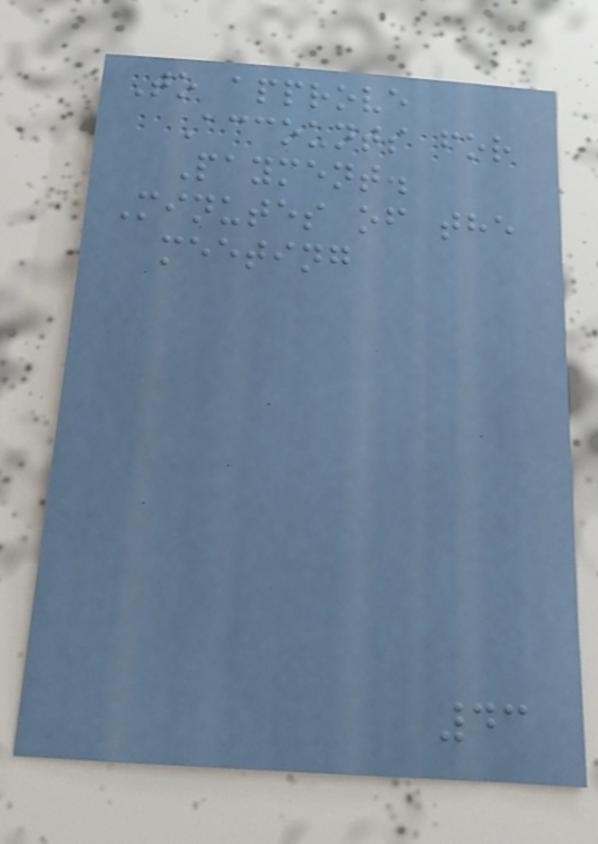To approve
Accounts for
Payment.
Minutes of the
meeting
43
